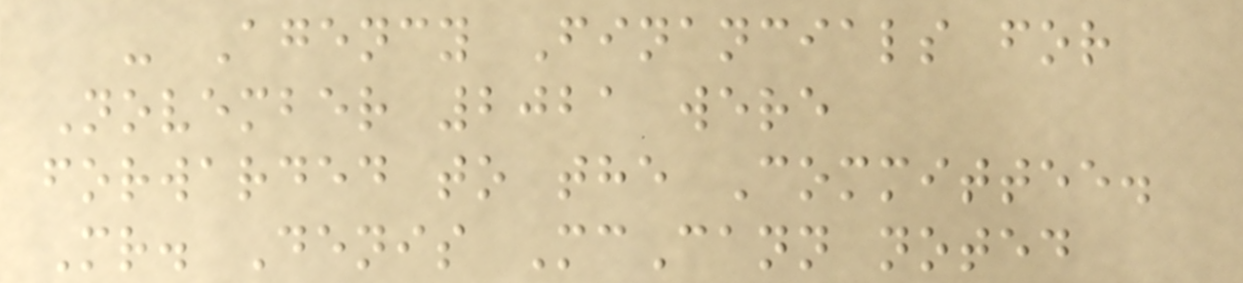- Agency Financials for
November 2021 were
forwarded to the Committee.
Mr. Denis McCann noted
